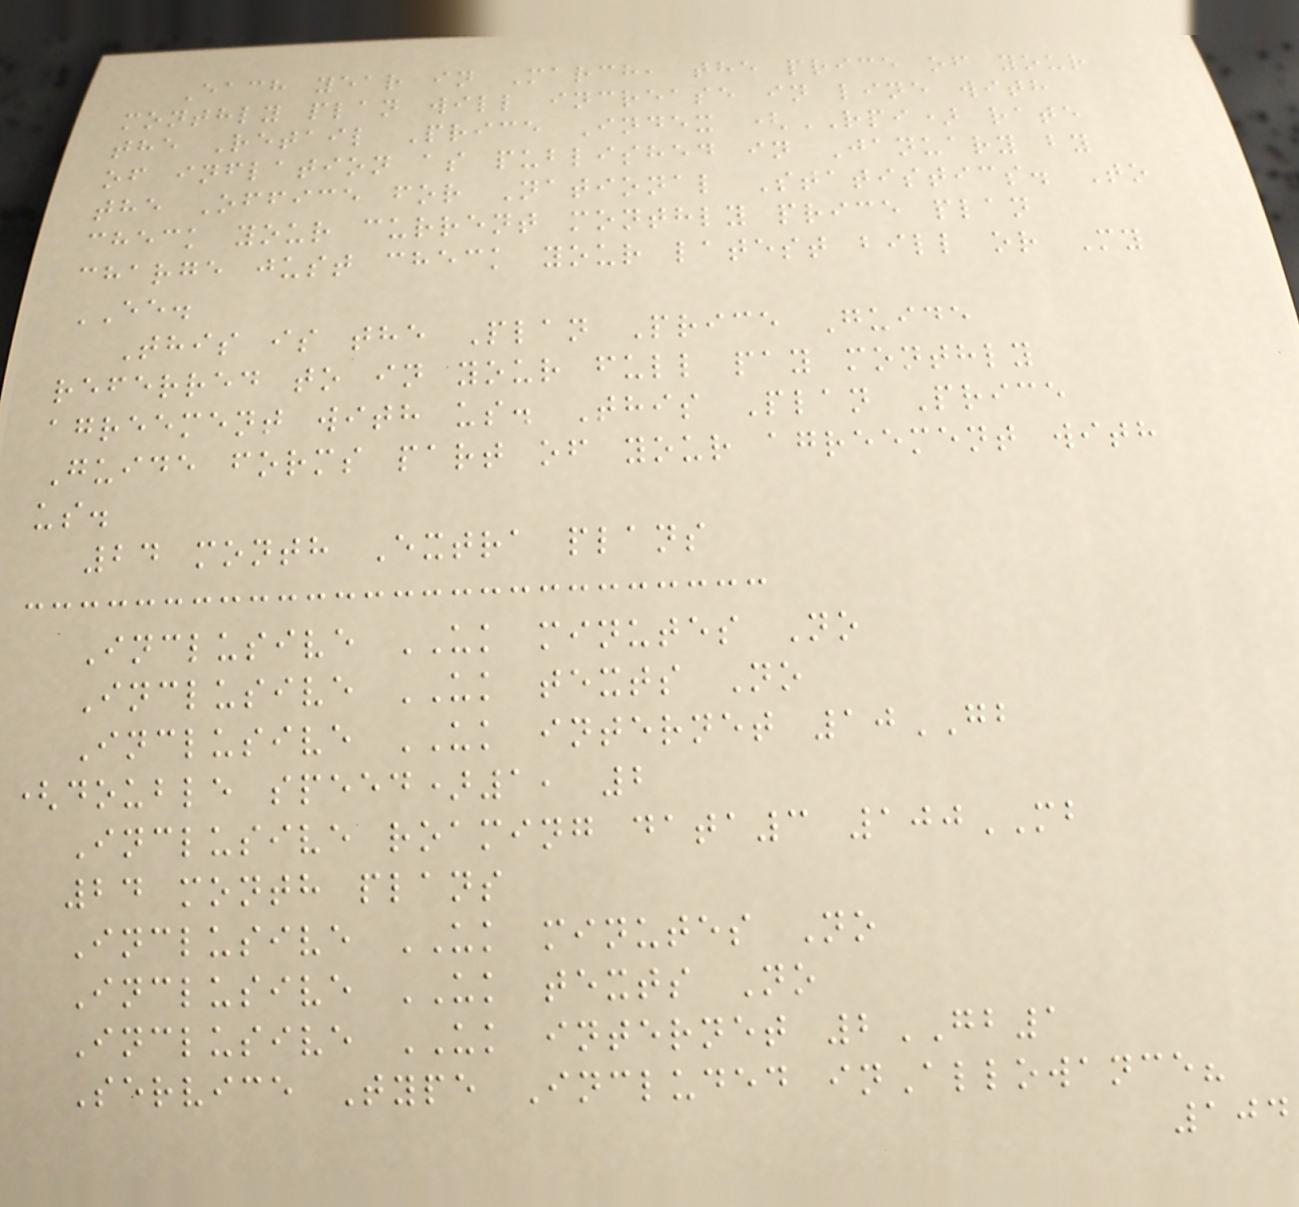Each year in March, the price of your
monthly plan will increase in line with
the Retail Price Index (RPI) rate
of inflation as published in January by
the Office for National Statistics. To
check your current monthly price plan
charge just check your latest bill or My
EE.
This is the Plan Price Guide
referred to in your full pay monthly
agreement with us. This Plan Price
Guide forms part of your agreement with
us.
24 month Extra plans
Inclusive UK minutes No
Inclusive UK texts No
Inclusive UK internet 10GB
(double speed)1, 2
Inclusive roaming data3 100MB
24 month plans
Inclusive UK minutes No
Inclusive UK texts No
Inclusive UK internet 2GB1
Service Type Included inAllowance?
104
